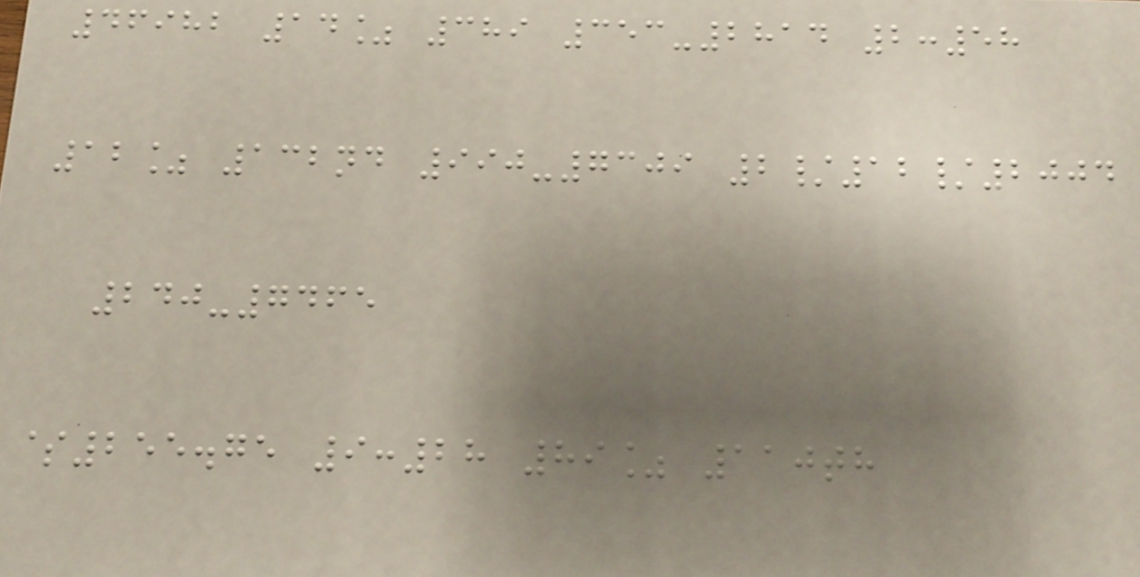46982 14% 389 353-2814 2:58
12% 132nd 990-7309 2/12/2004
240-7465
$255.75 9:28 89% 110th
